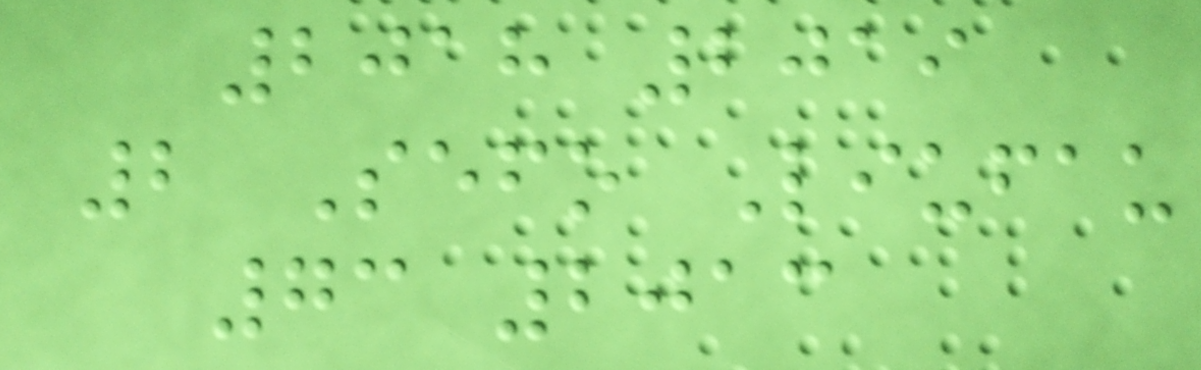2018 2019
2 Sefo Liufau
73 2013
